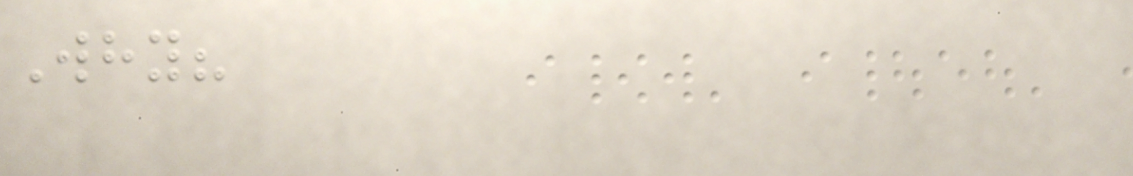Why?
